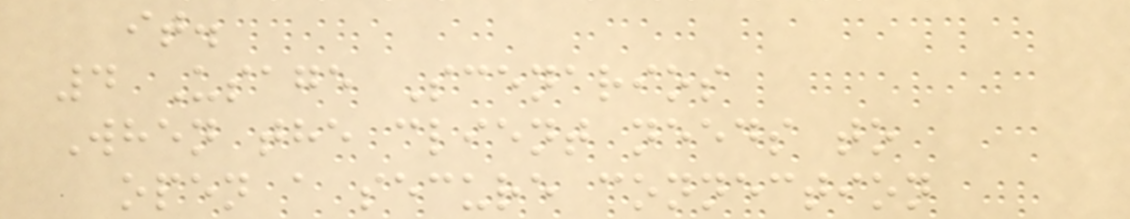it.
4 Usage Scenarios
When the client needs to
open a secure connection
